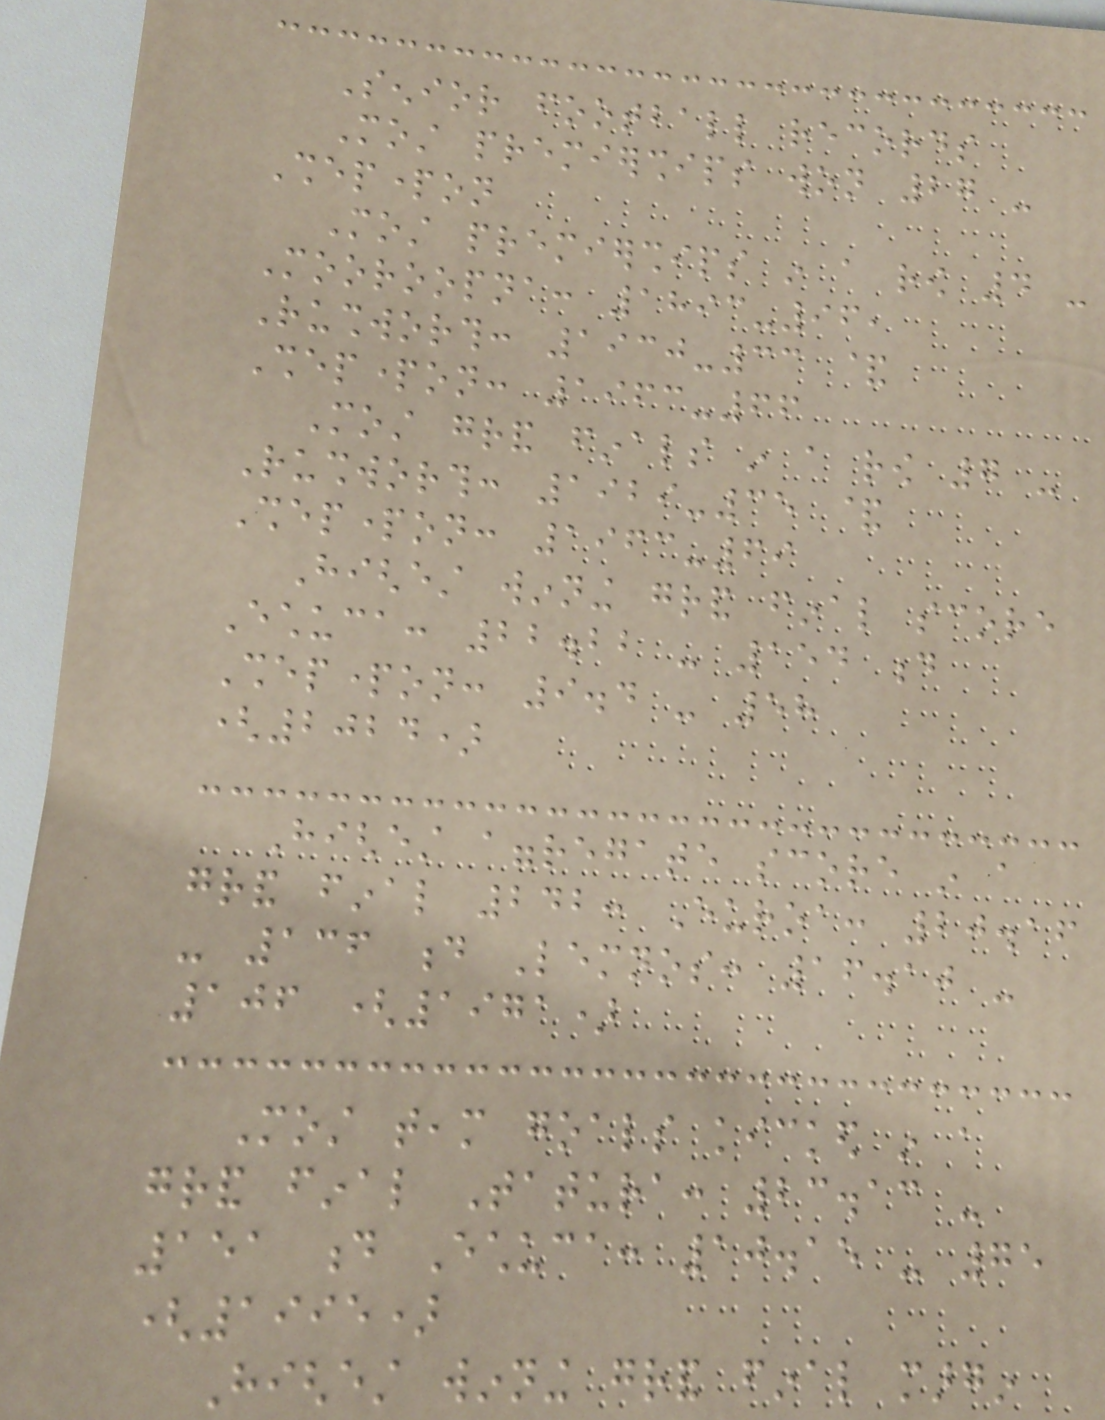Senior football records
Most premierships won 27 -
Shepparton
Most premierships in a row 4 -
Mooroopna: 1893-96,
Rushworth: 1930-33 &
Shepparton: 1963-66
Most grand finals in a row 7 -
Rushworth: 1929-35 &
Shepparton: 1963-69
Highest winning grand final score
Echuca: 22.22 - 154 d
Shepparton: 9.4 - 58
(2024)
Highest aggregate score in a
grand final 242: Euroa: 20.16
- 136 d Lemnos: 16.10 -
106 (1971)
Most team goals kicked in a
grand final Tatura: 23.13 -
151 d Echuca: 10.15 - 75
(1995)
Highest winning grand final margin
